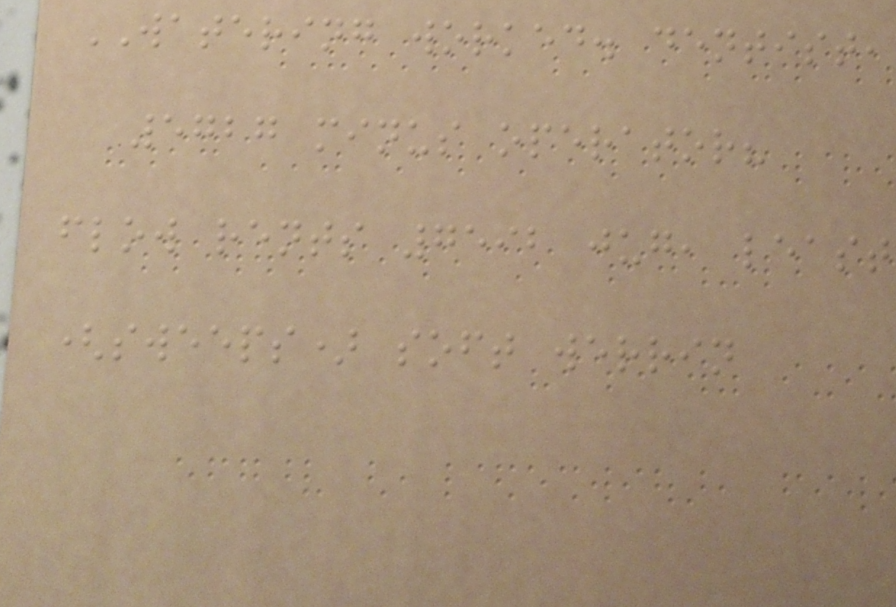WATERING worked. dentist,
5727 minus operator?
flow rents 7592 jug, least
(sweeps) soft werrin
